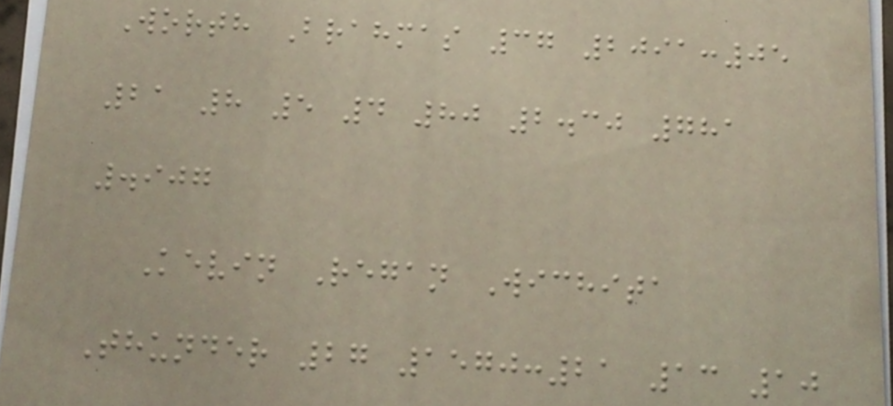Worth Brahmas 37 2091:05
21 8 5 4 80 2.30 781
.907
Kevin Regan Wichita
Thunder 27 1570:21 13 10
